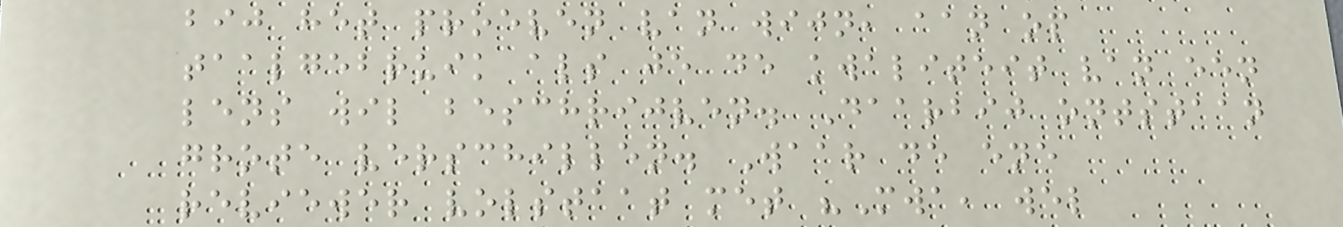bij het proeven van wijn, aan op
taalgebruik als je de kwaliteit van een
lens wil beschrijven. Daarbij ontstaan
grote verschillen. Waar de ene
reviewer volstaat met "Mwa, wel
